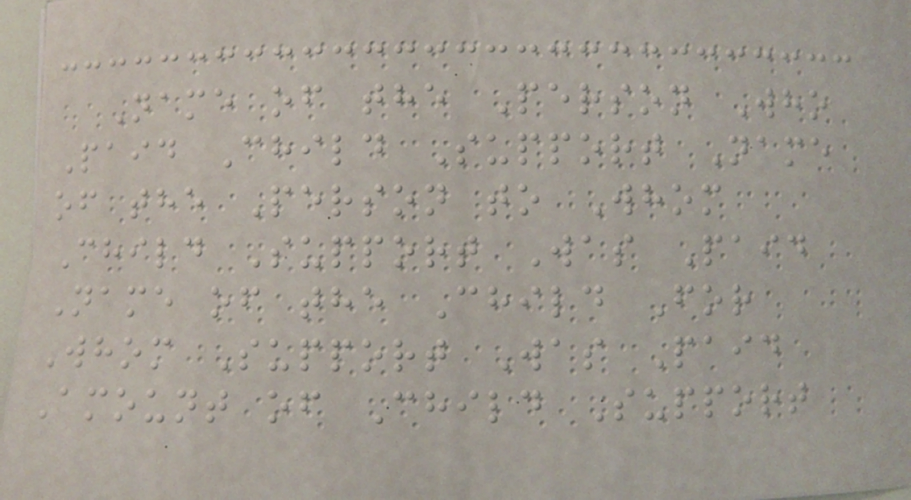Name of the Person Who
Paid Child Support Name
of the Person to Whom
Child Support Was Paid
Name of the Child For
Whom Support Was Paid
Amount of Child Support
